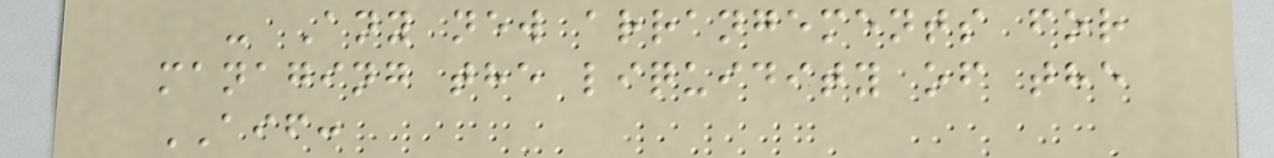- Any new arrangements for
managing the liquidity of the
AIF:
